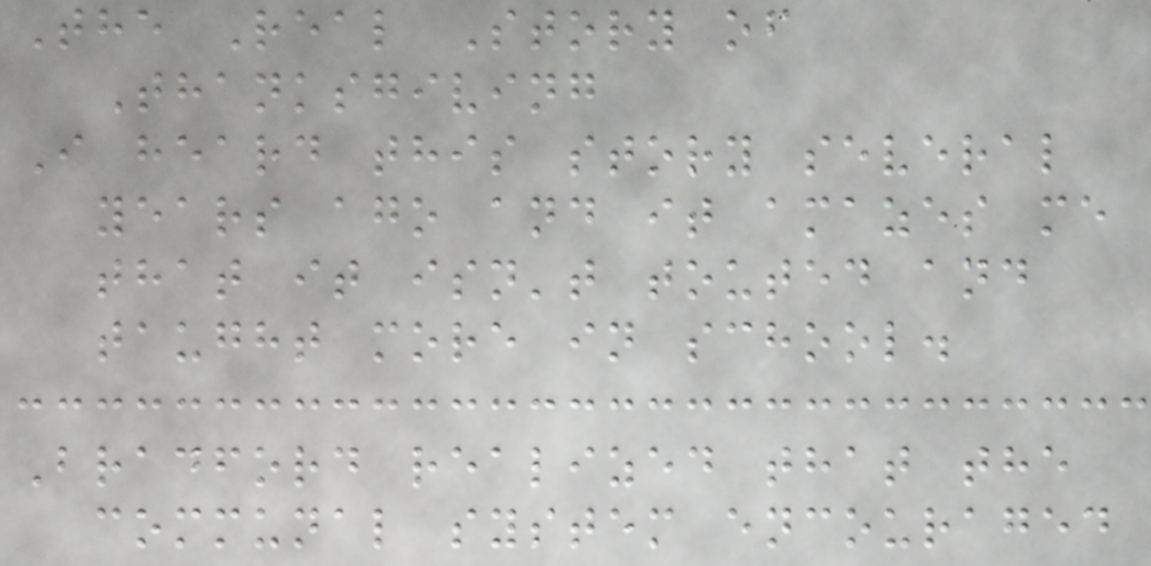The Real Story of
Thanksgiving
I heard this story several
years ago and it amazes me
that it isn't touted and
taught more in school.
Bradford realized that the
communal system encouraged
